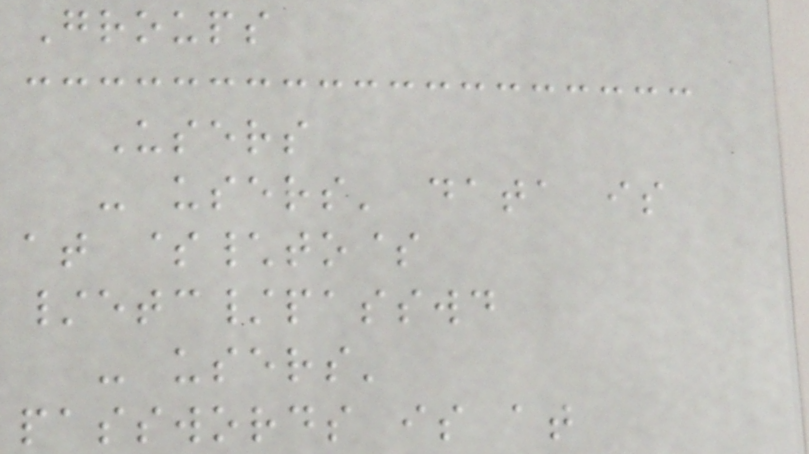Groups
Users
- users' data is
at $\to$
/etc/passwd
- users'
passwords is at
